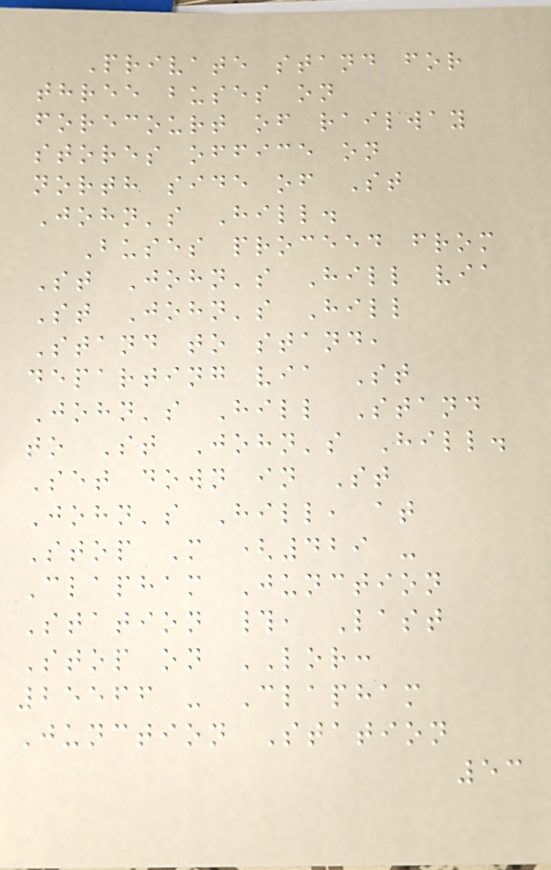Private stand for
three buses on
forecourt of railway
stores office on
north side of St
John's Hill.
Buses proceed from
St John's Hill via
St John's Hill
Stand to stand,
departing via St
John's Hill Stand
to St John's Hill.
Set down in St
John's Hill, at
Stop M (429 -
Clapham Junction
Station #, Last
Stop on LOR:
25566 - Clapham
Junction Station
53
